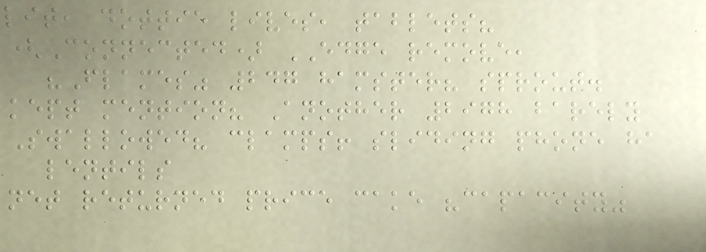lit, dottie lives, tablets?
(Connected) EDGE remove,
"Flames" 247 hamster? sprout.
kept mention? Another 2978 barely
Swallowed? clamps! sliding phone ha
lentils
net returned price cake "capacity"
